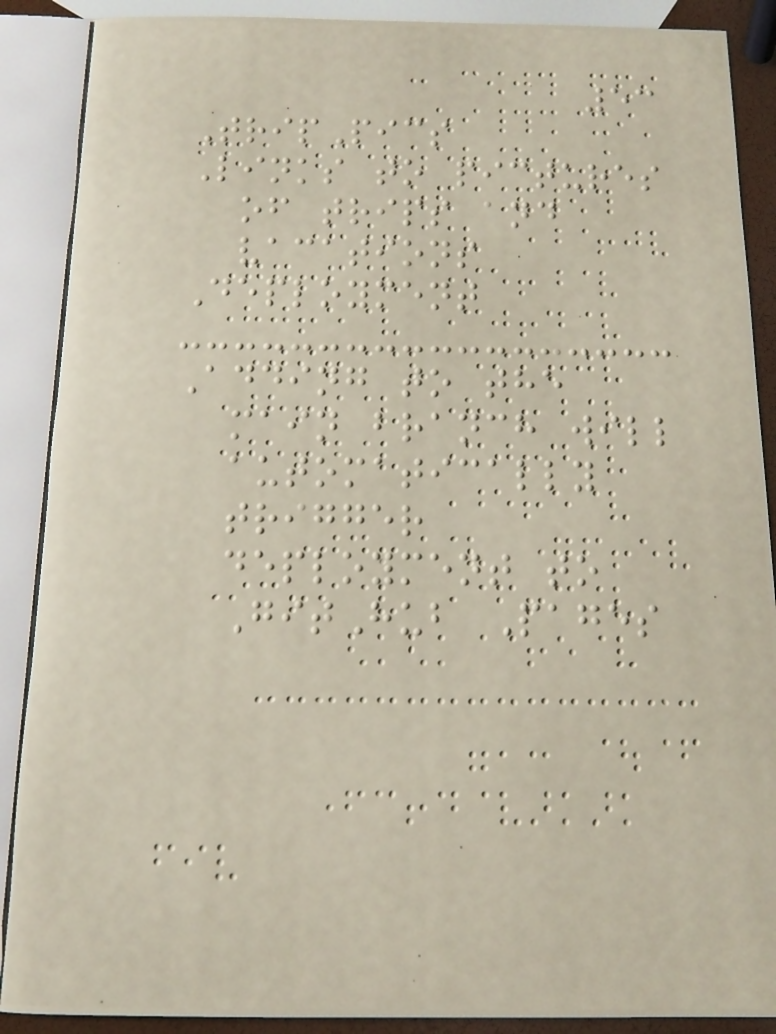53
TripPics
Links to pictures
of trips and
vacations
Deployment
Adding to the
main branch will
automatically
trigger
deployment to
GitHub Pages
